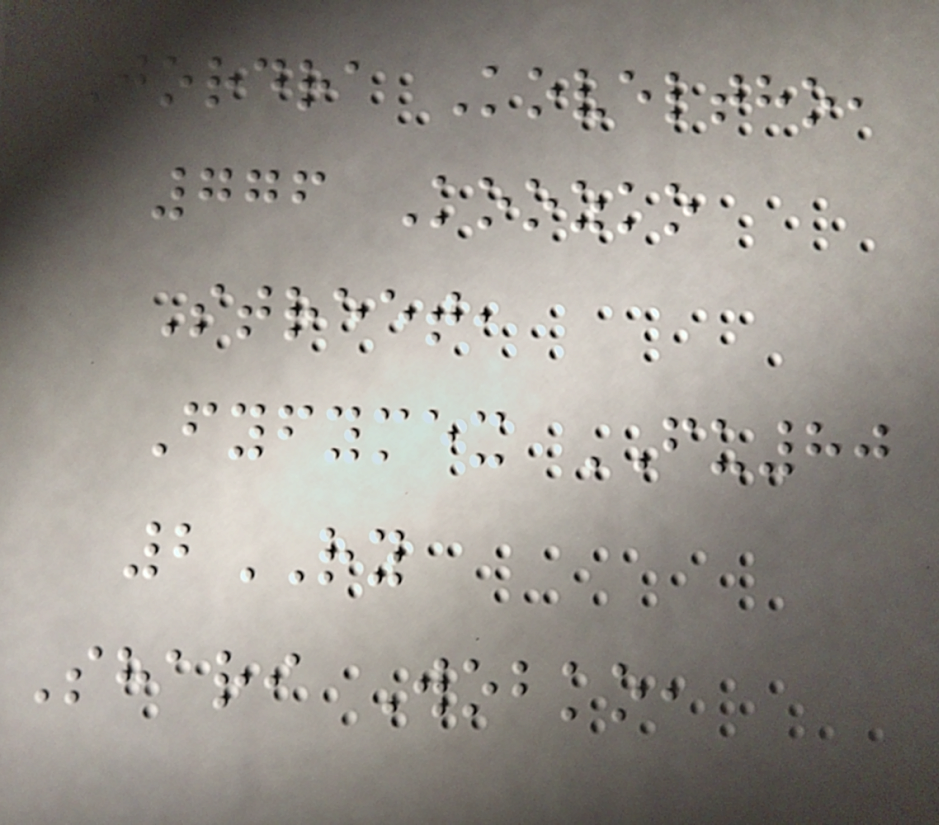Jordra Koveltho,
776 Koozko
Street,
Fyfymex FU80
2RY
Shari Wobko,
